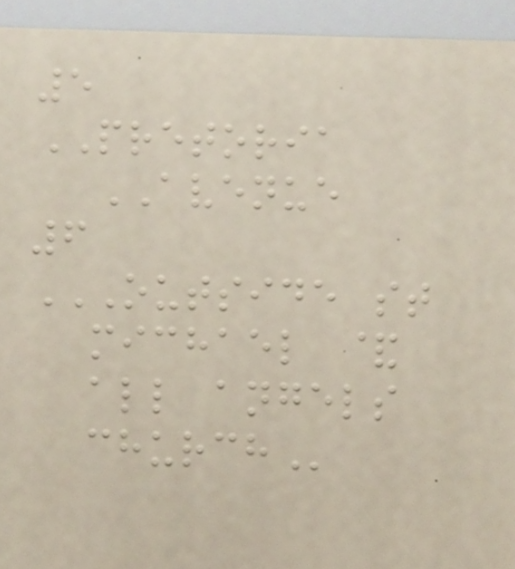5
PRETORIA
AVENUE
6
OUTSIDE ST
MICHAEL &
ALL ANGELS
CHURCH
